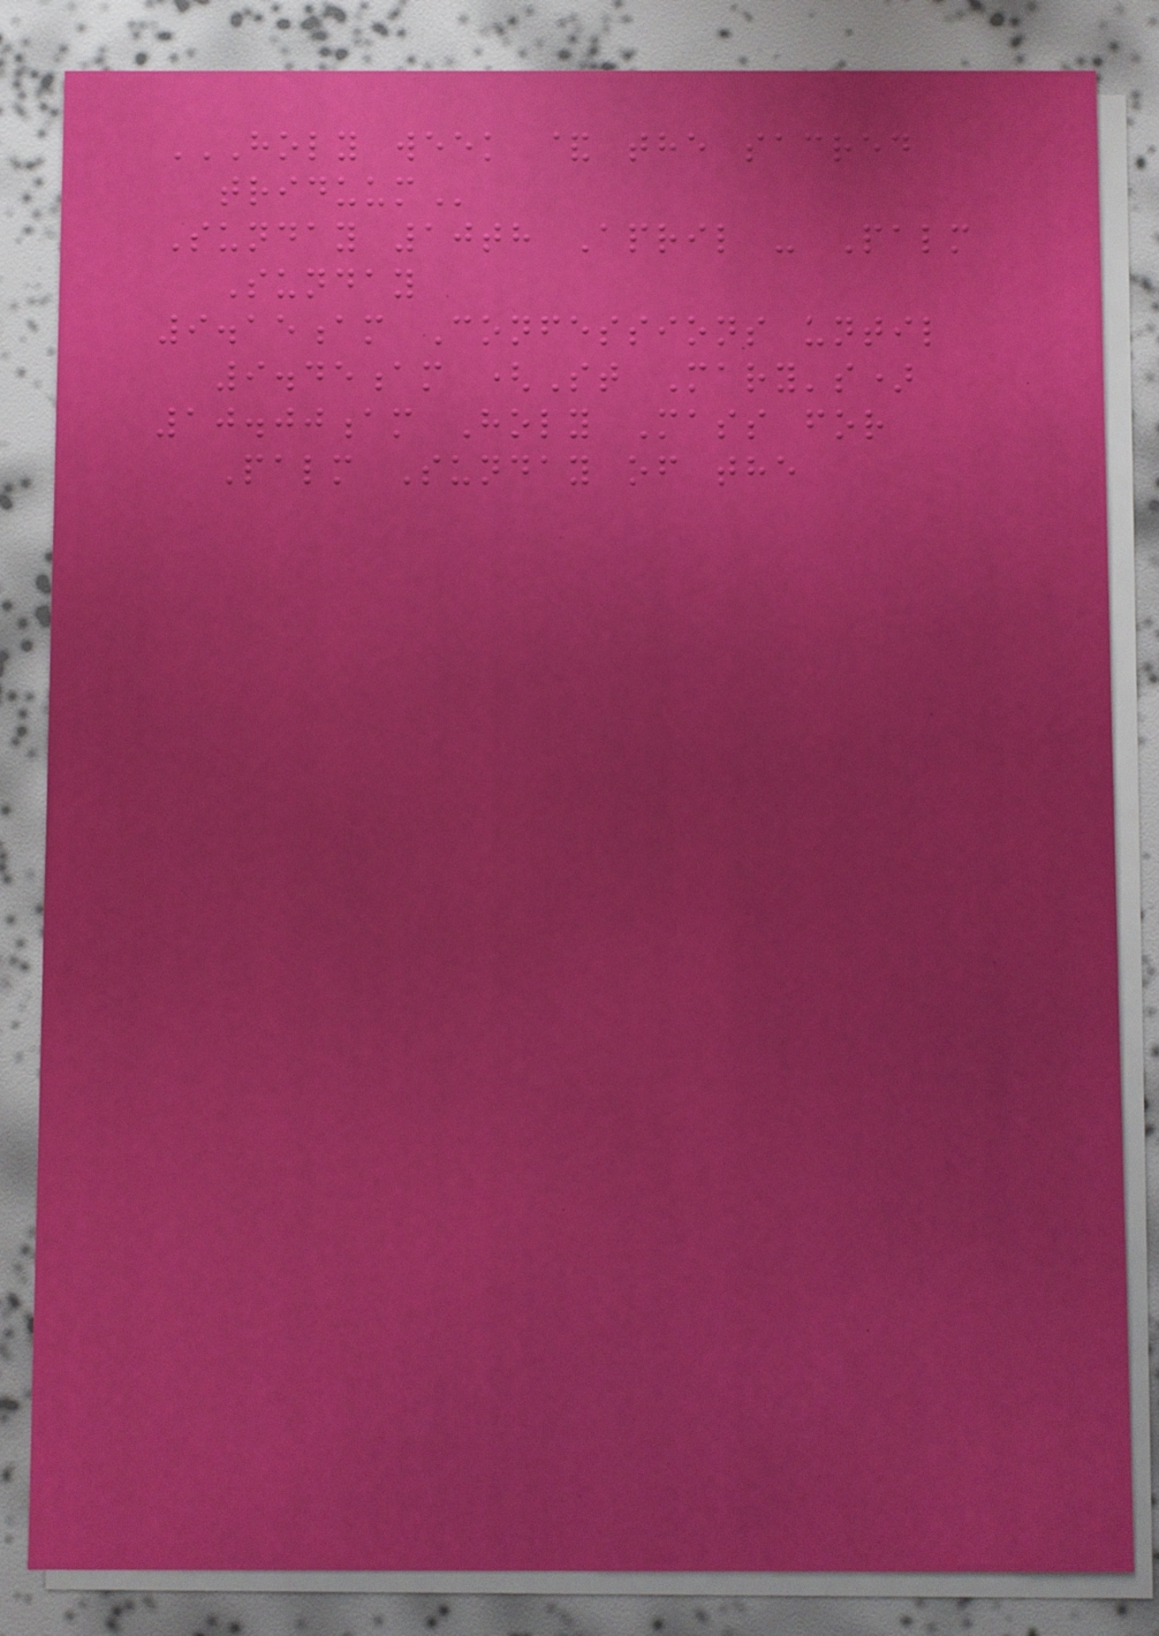HOLY WEEK & THE SACRED
TRIDUUM
Sunday 10th April - Palm
Sunday
9.15am Confessions until
9.45am (St Mary's)
10.00am Holy Mass for
Palm Sunday of the
